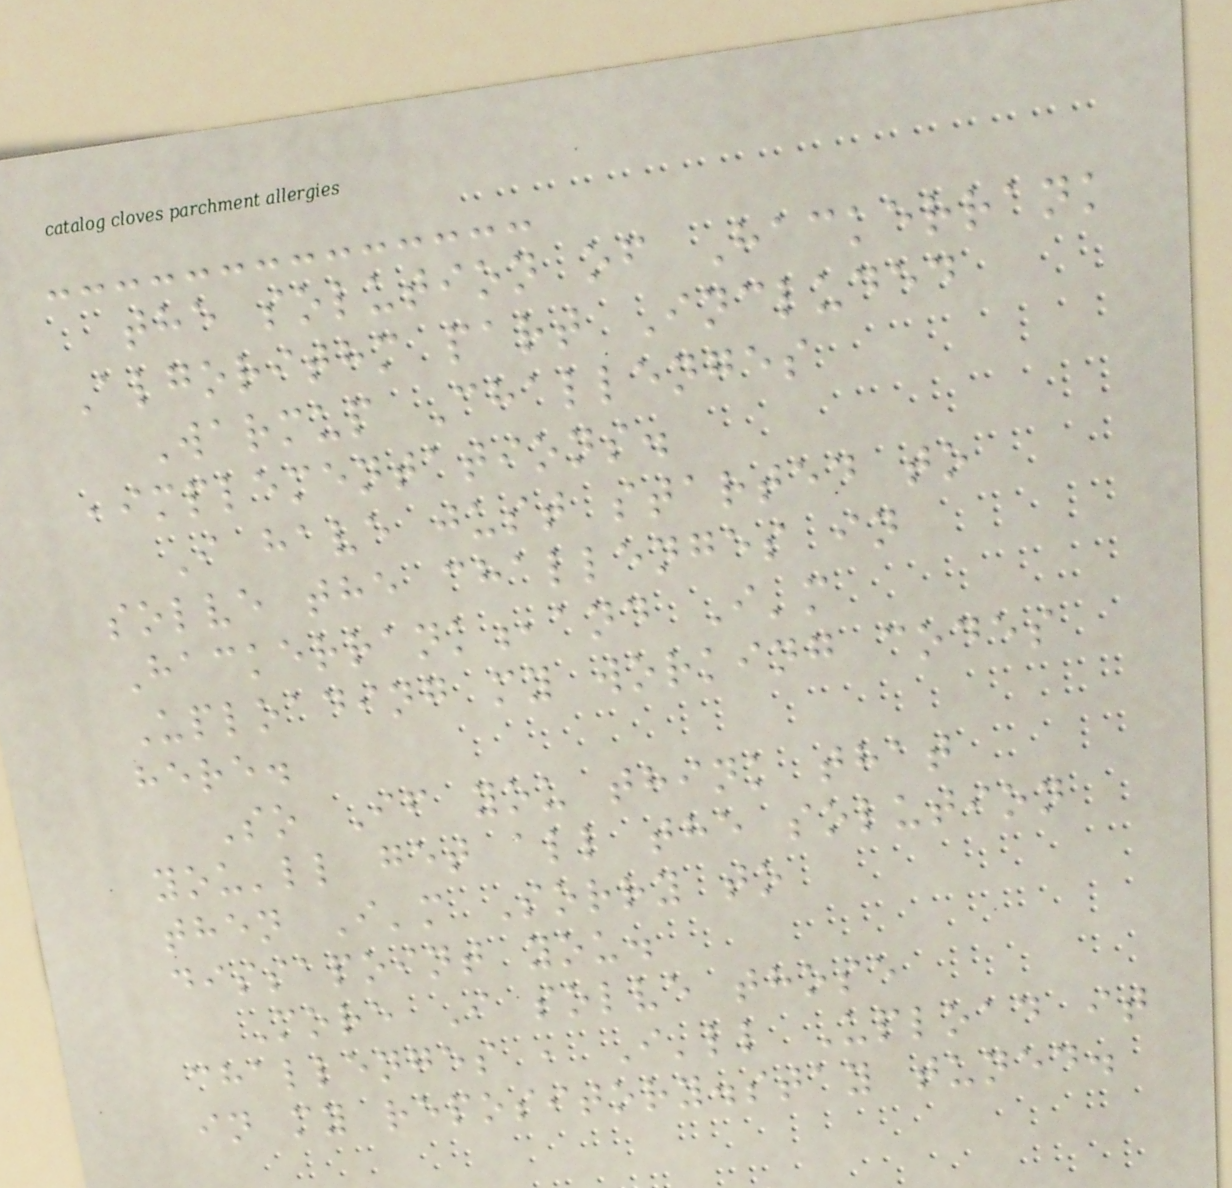the solution of Hackerrank
Algorithm part Included
Warmup Challenges
,implementations.
I have just started to
solve the challenges in
Hackerrank,and I'm
Uploading my working codes
here.
So If you think that
you'll get all the solution
then I'm Sorry to
dissapoint you.
More I solve those
challenges , I'll Upload it
in my repository.stay tuned.
